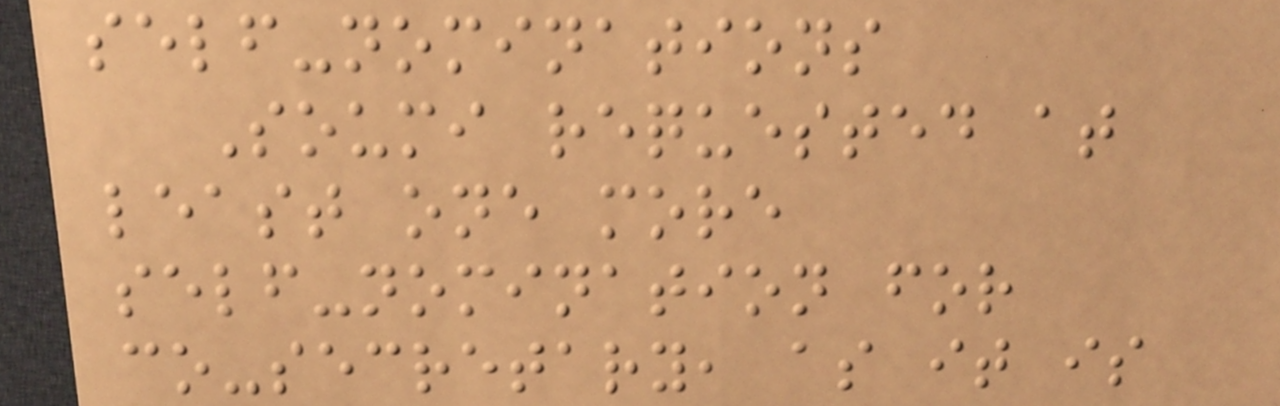self-nominations
Soumi requested at
least one more
self-nomination for
co-secretary, as it is
